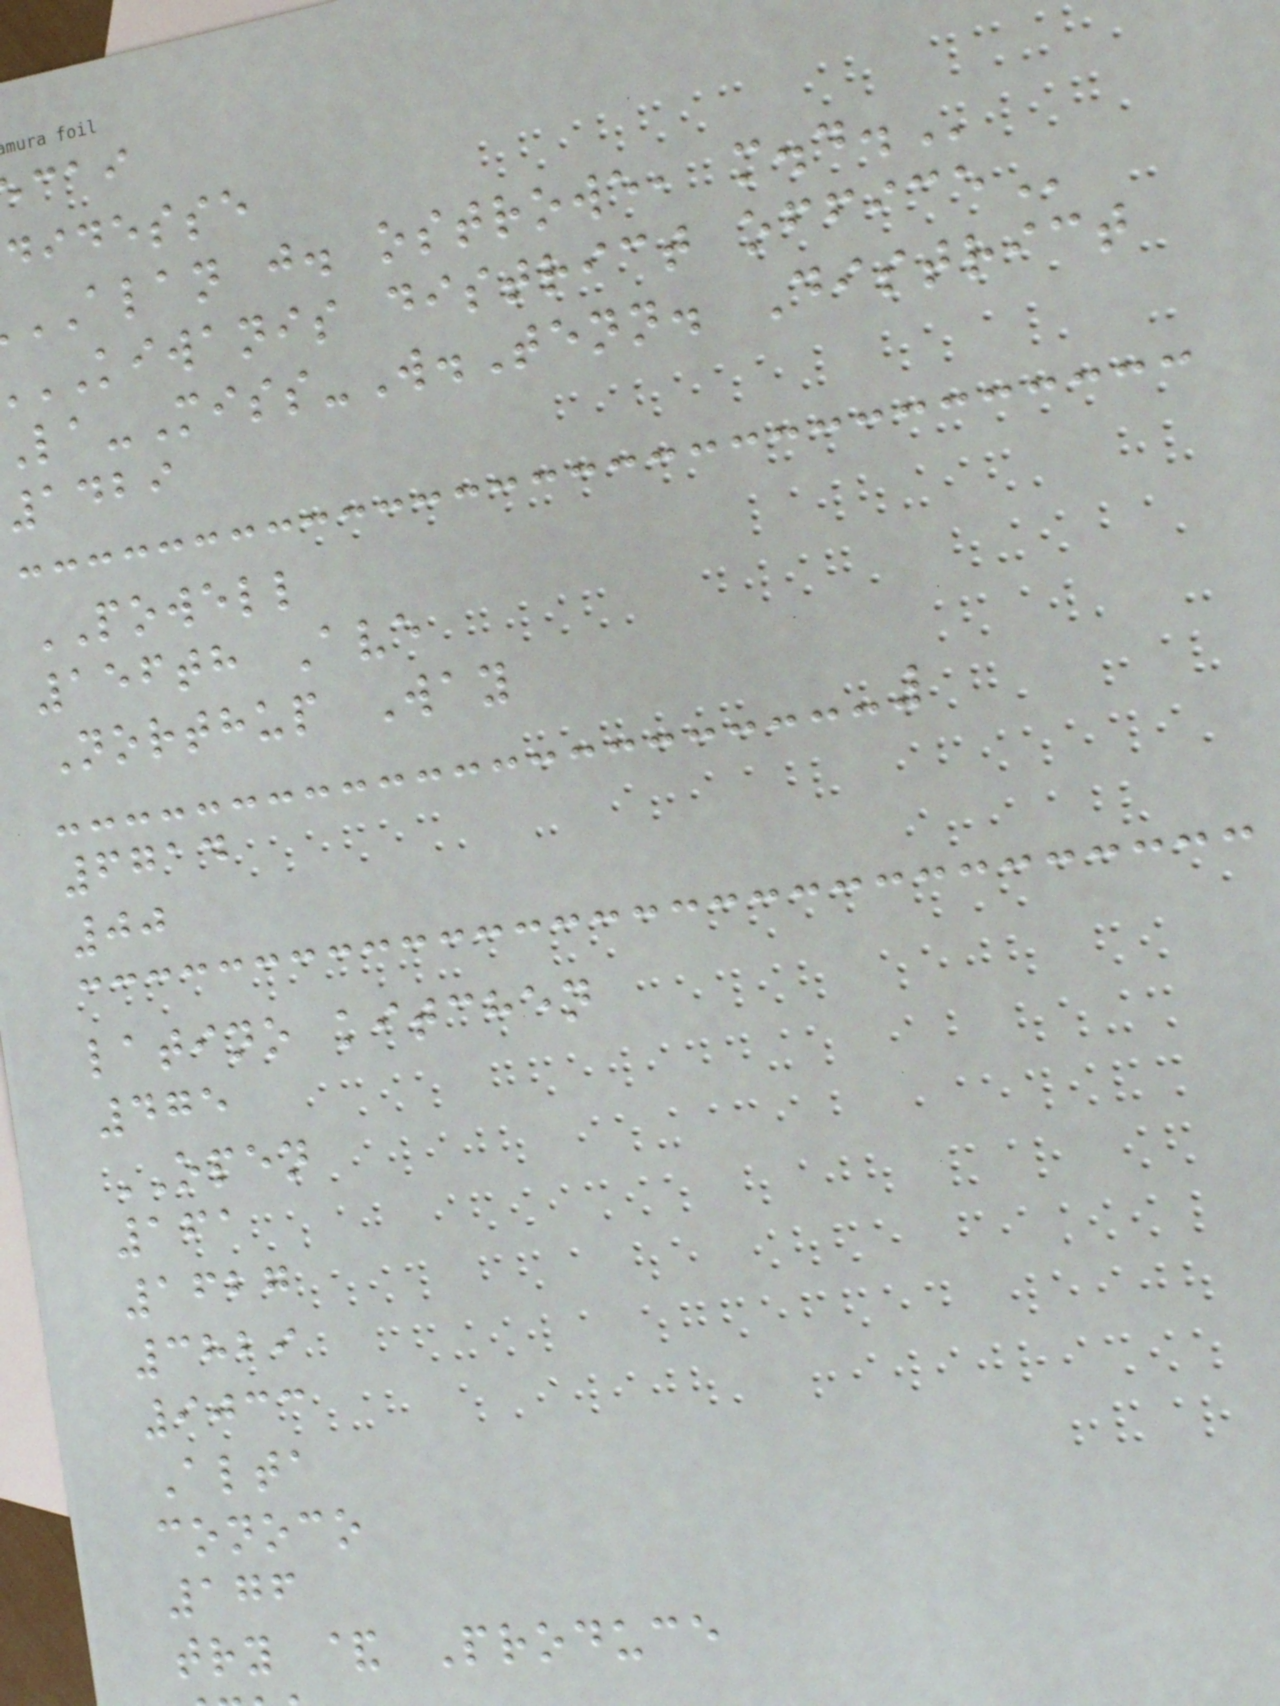didesse
ALAN j. ostrowe,
KIWANIS district
a-Miss-W.Tenn. District
1429
POWELL
156th Ave
Northup Way
6714
00
latino kitchen
475
OPEN
161
1627
3829
9033
Alta
conoco
176
try & Produce
